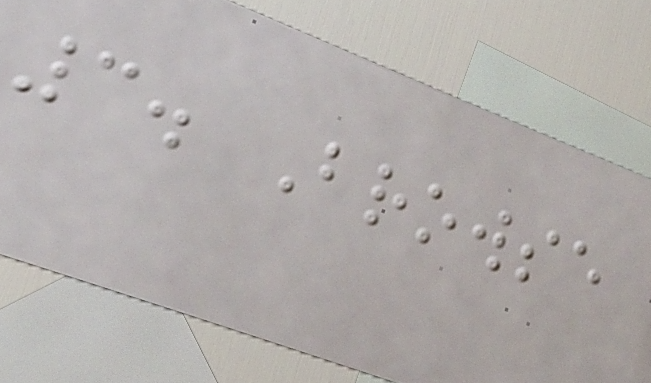3. Browse
